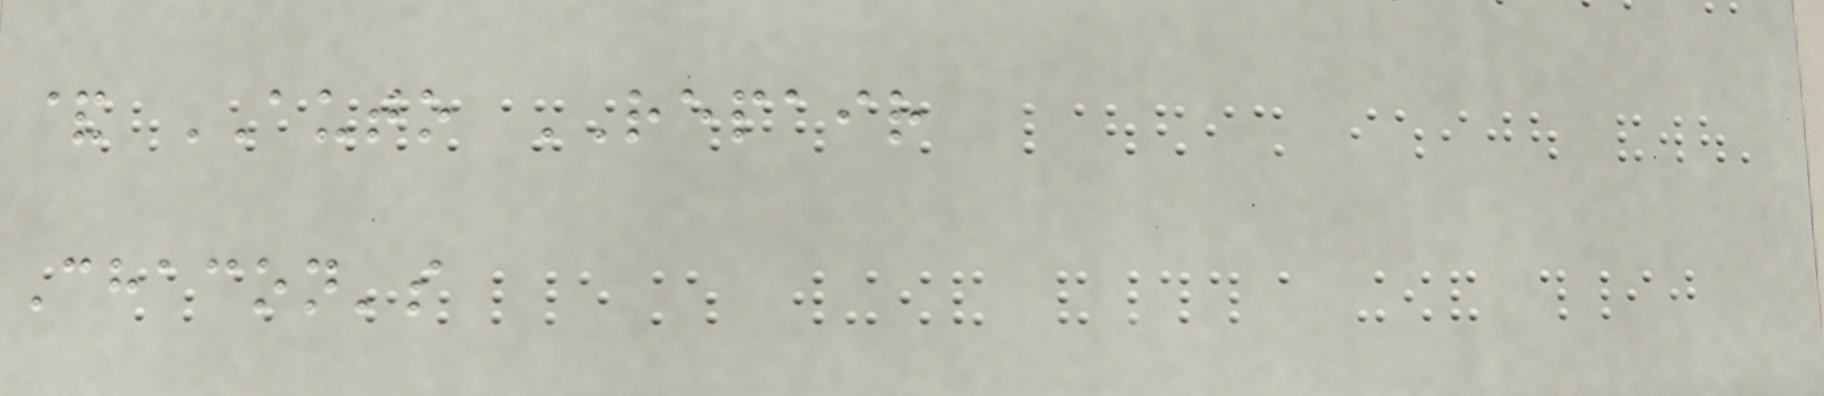& AUTO REPAIR
Chacon's
